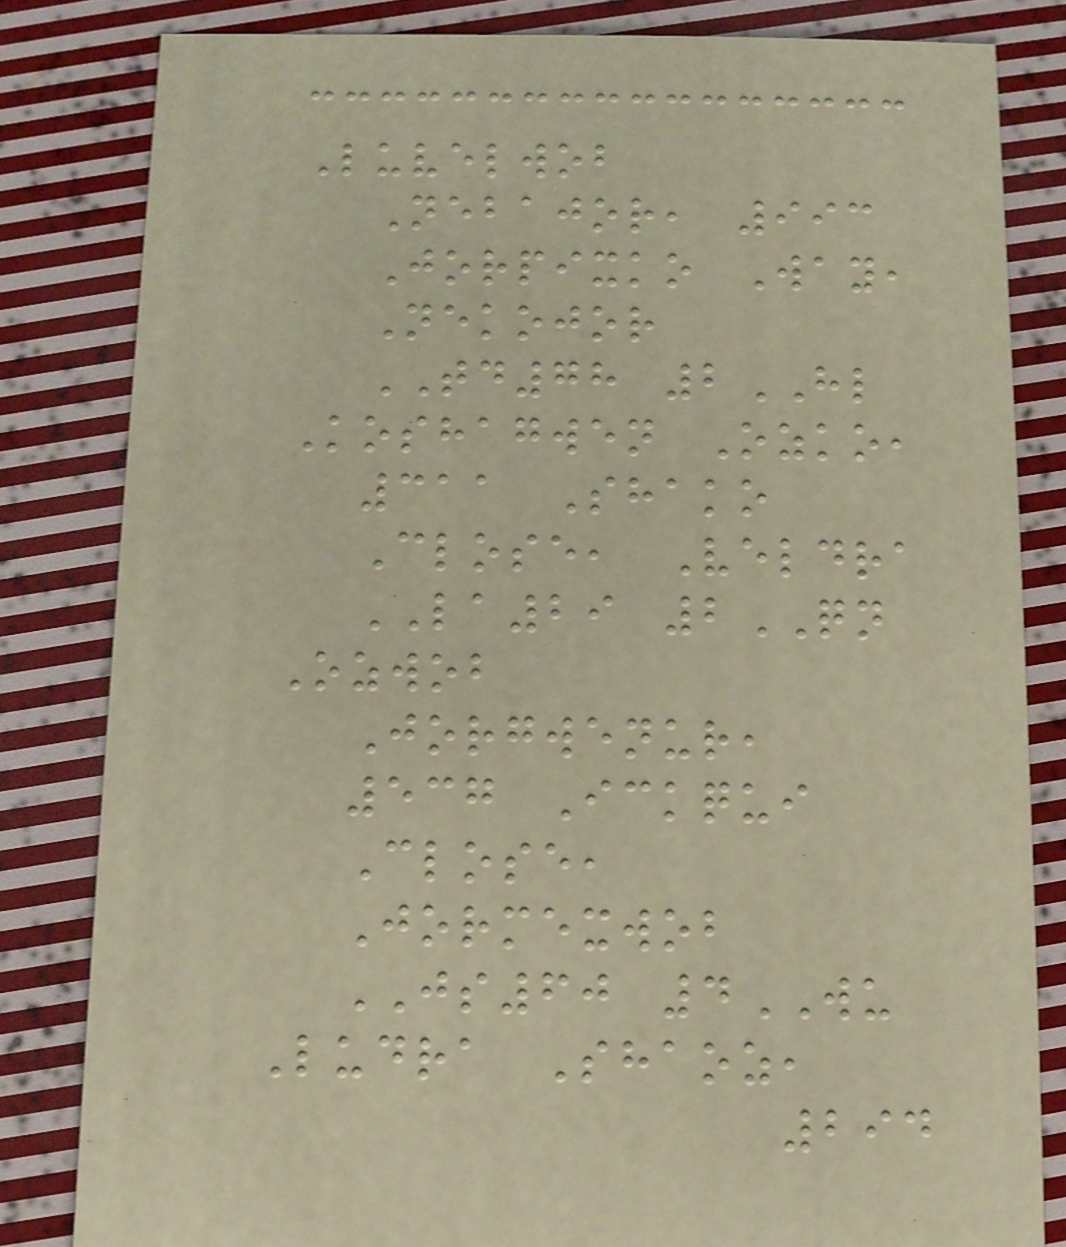Luvelwob
Nebajor, 993
Jorpixko Way,
Nekojor
TD78 2HL
Koshagwen Ozko,
311 Shako
Close, Veldra
LA29 2QN
Ozwob
Jorgwenur,
537 Ickqui
Close,
Jormexwob
JS60 4WU
Ludra Shaoz,
294
